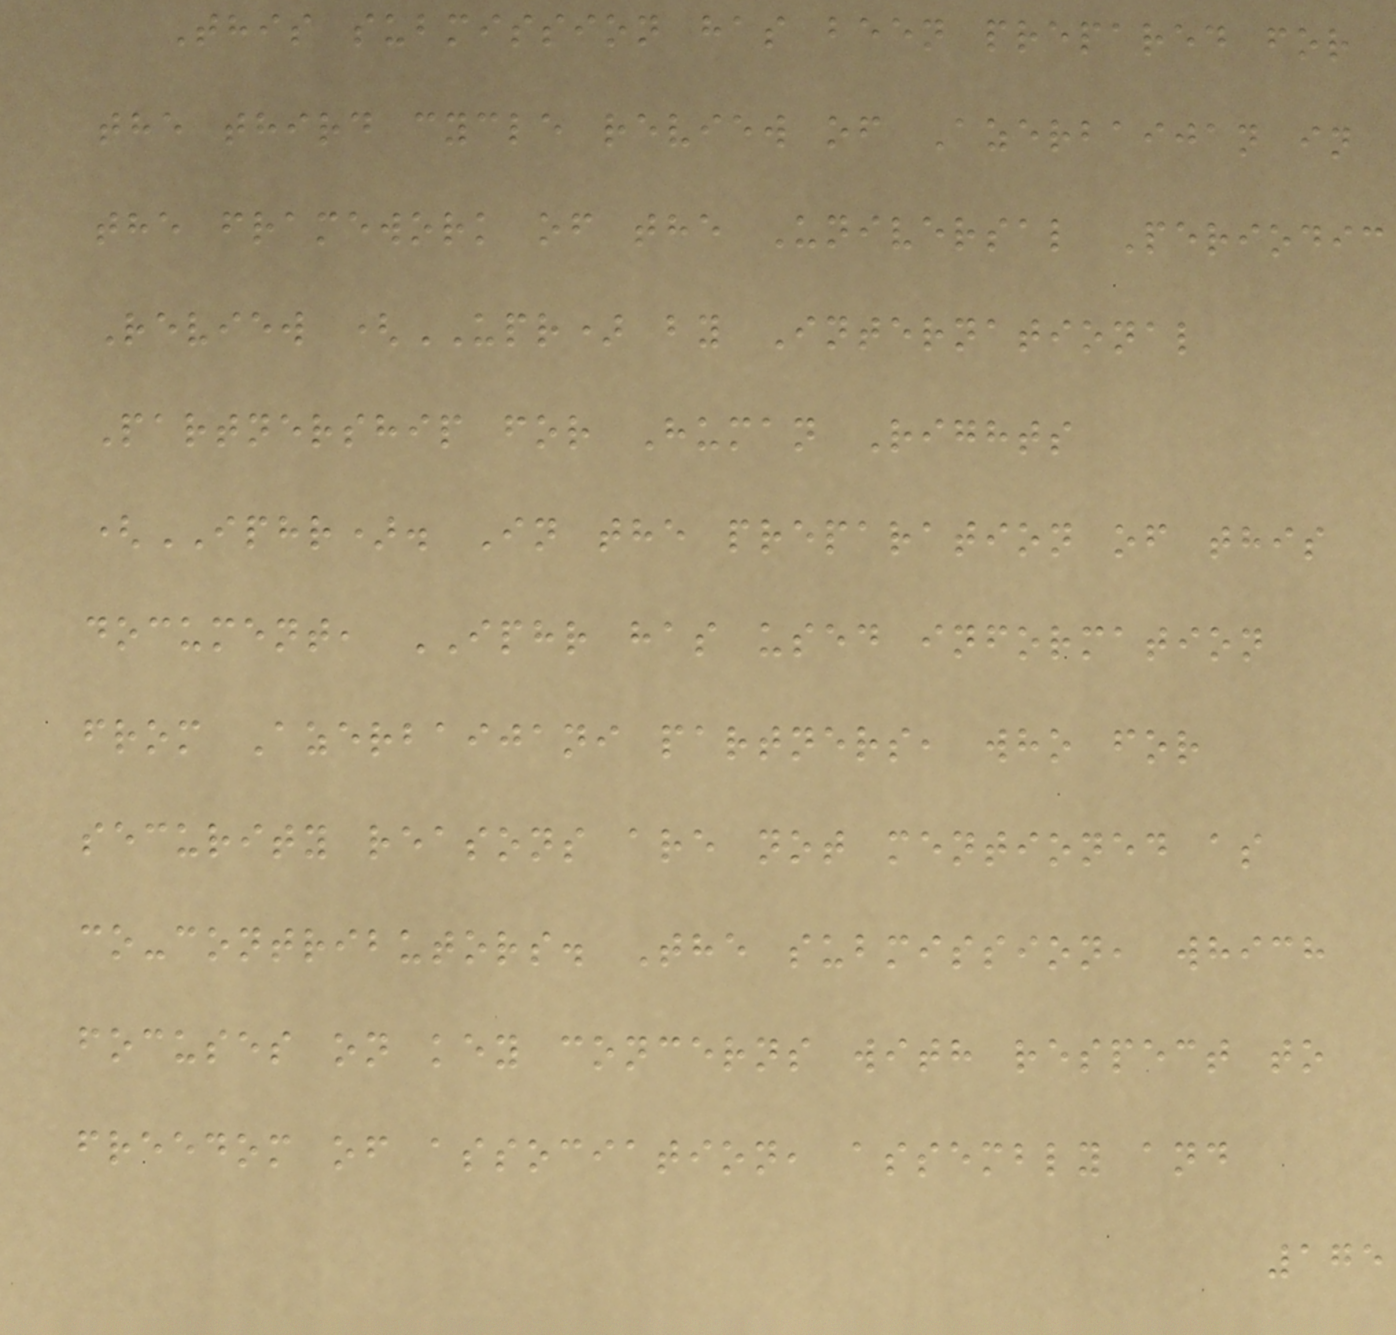This submission has been prepared for
the third cycle review of Azerbaijan in
the framework of the Universal Periodic
Review (UPR) by International
Partnership for Human Rights
(IPHR). In the preparation of this
document, IPHR has used information
from Azerbaijani partners, who for
security reasons are not mentioned as
co-contributors. The submission, which
focuses on key concerns with respect to
freedom of association, assembly and
175
